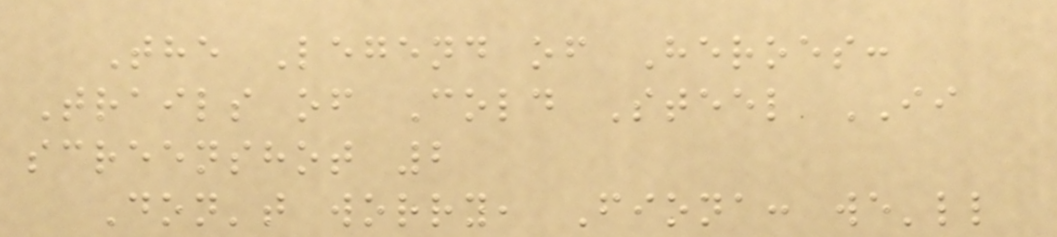The Legend of Heroes:
Trails of Cold Steel II
screenshot 2
Don't worry, Fiona: we'll
